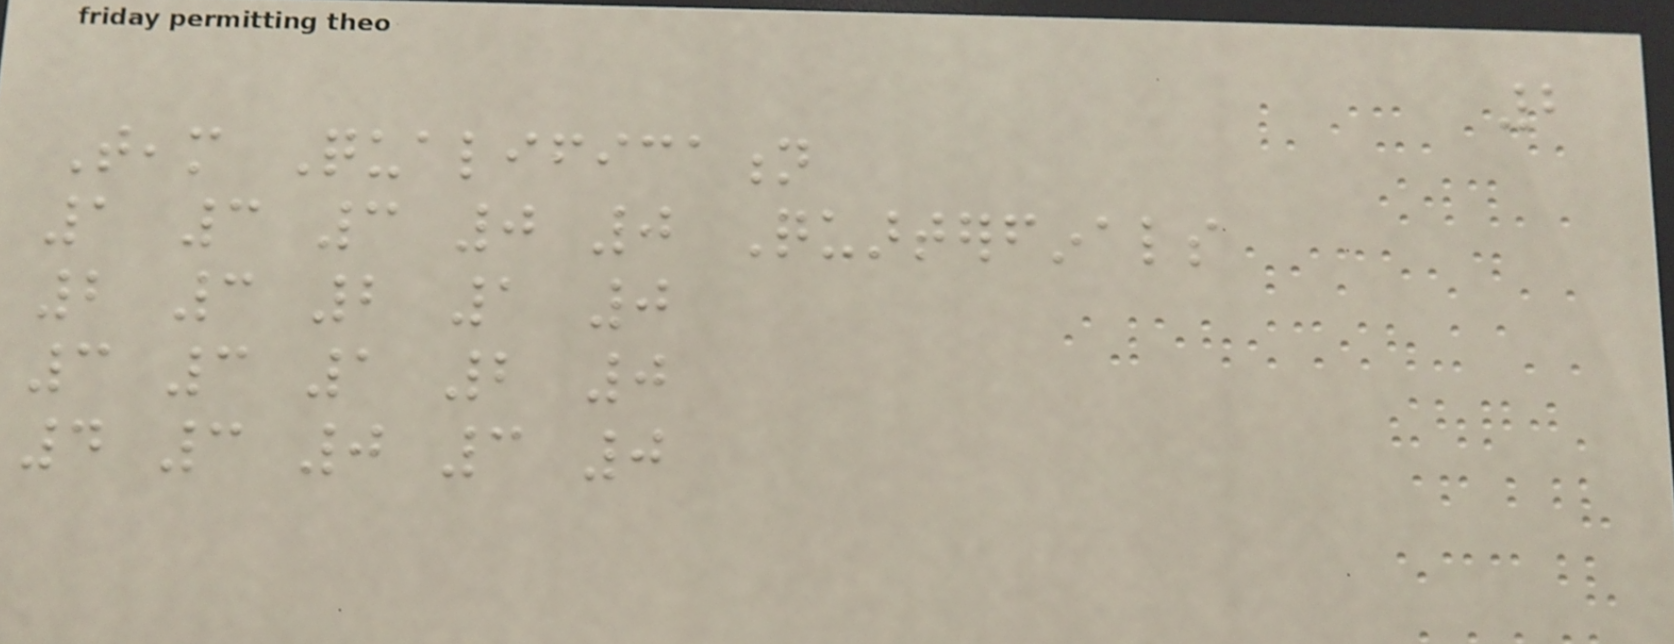2
Team Qualification
1 3 3 0 0 Quarterfinals
2 3 2 1 0
3 3 1 2 0
4 3 0 3 0
